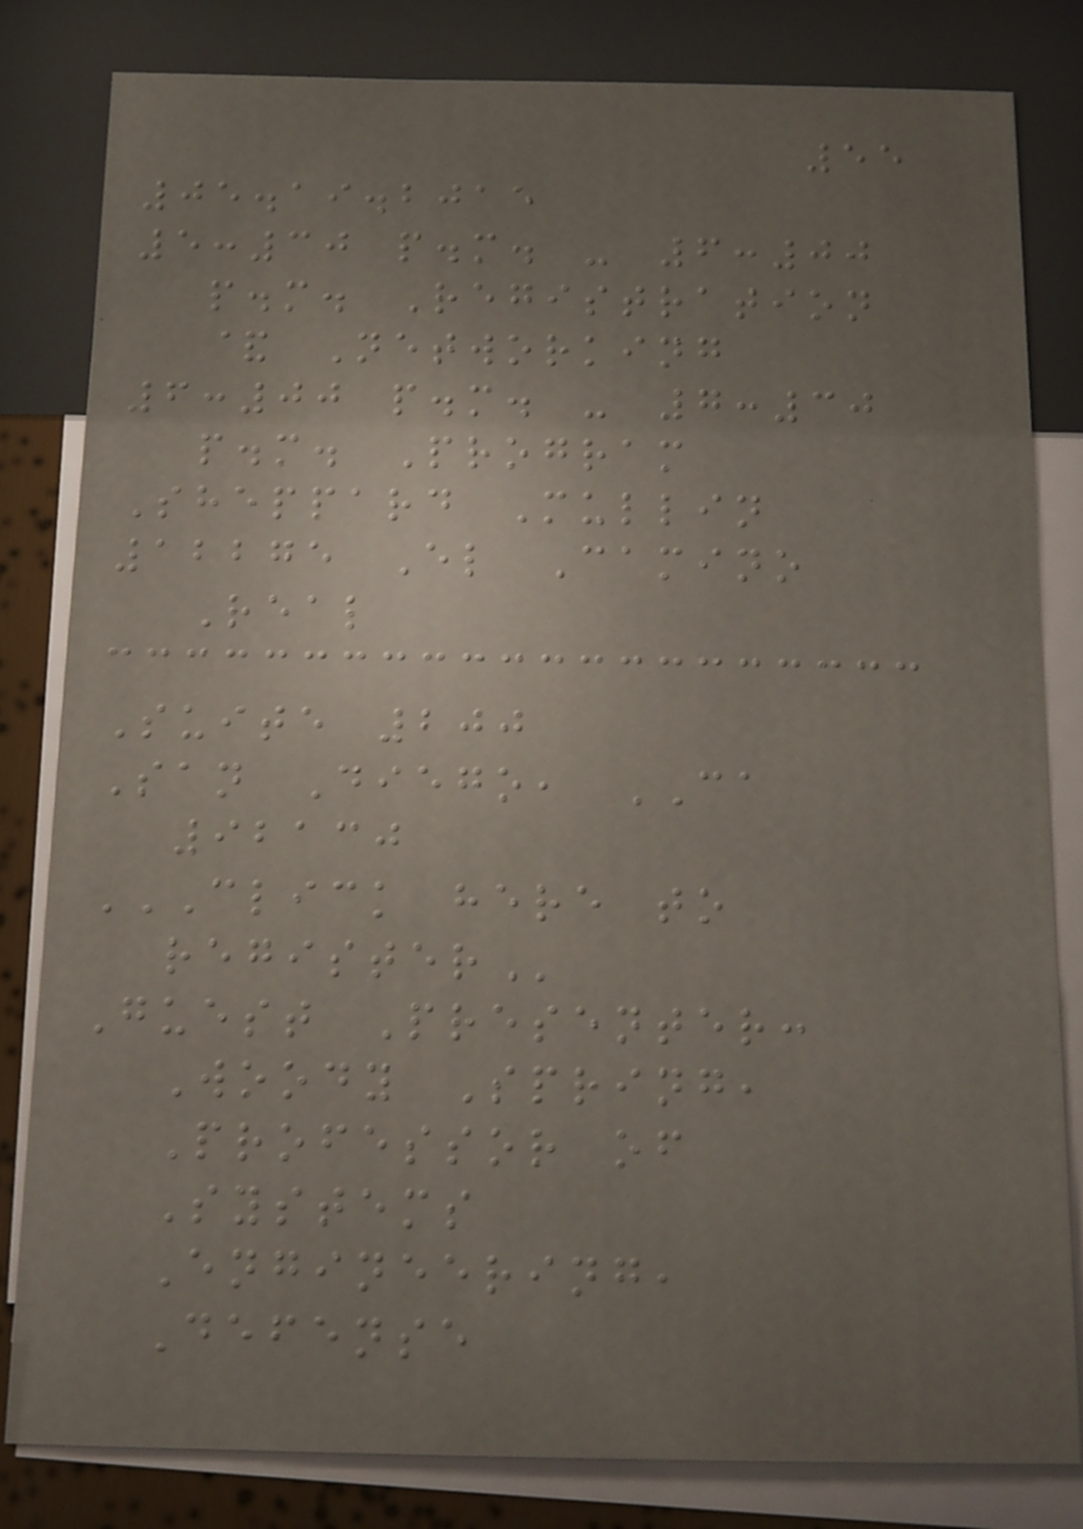55
05.19.2015
5:30 p.m. - 6:00
p.m. Registration
& Networking
6:00 p.m. - 7:30
p.m. Program
Sheppard Mullin
12275 El Camino
Real
Suite 200
San Diego, CA
92130
CLICK HERE TO
REGISTER
Guest Presenter:
Woody Spring,
Professor of
Systems
Engineering,
Defense
